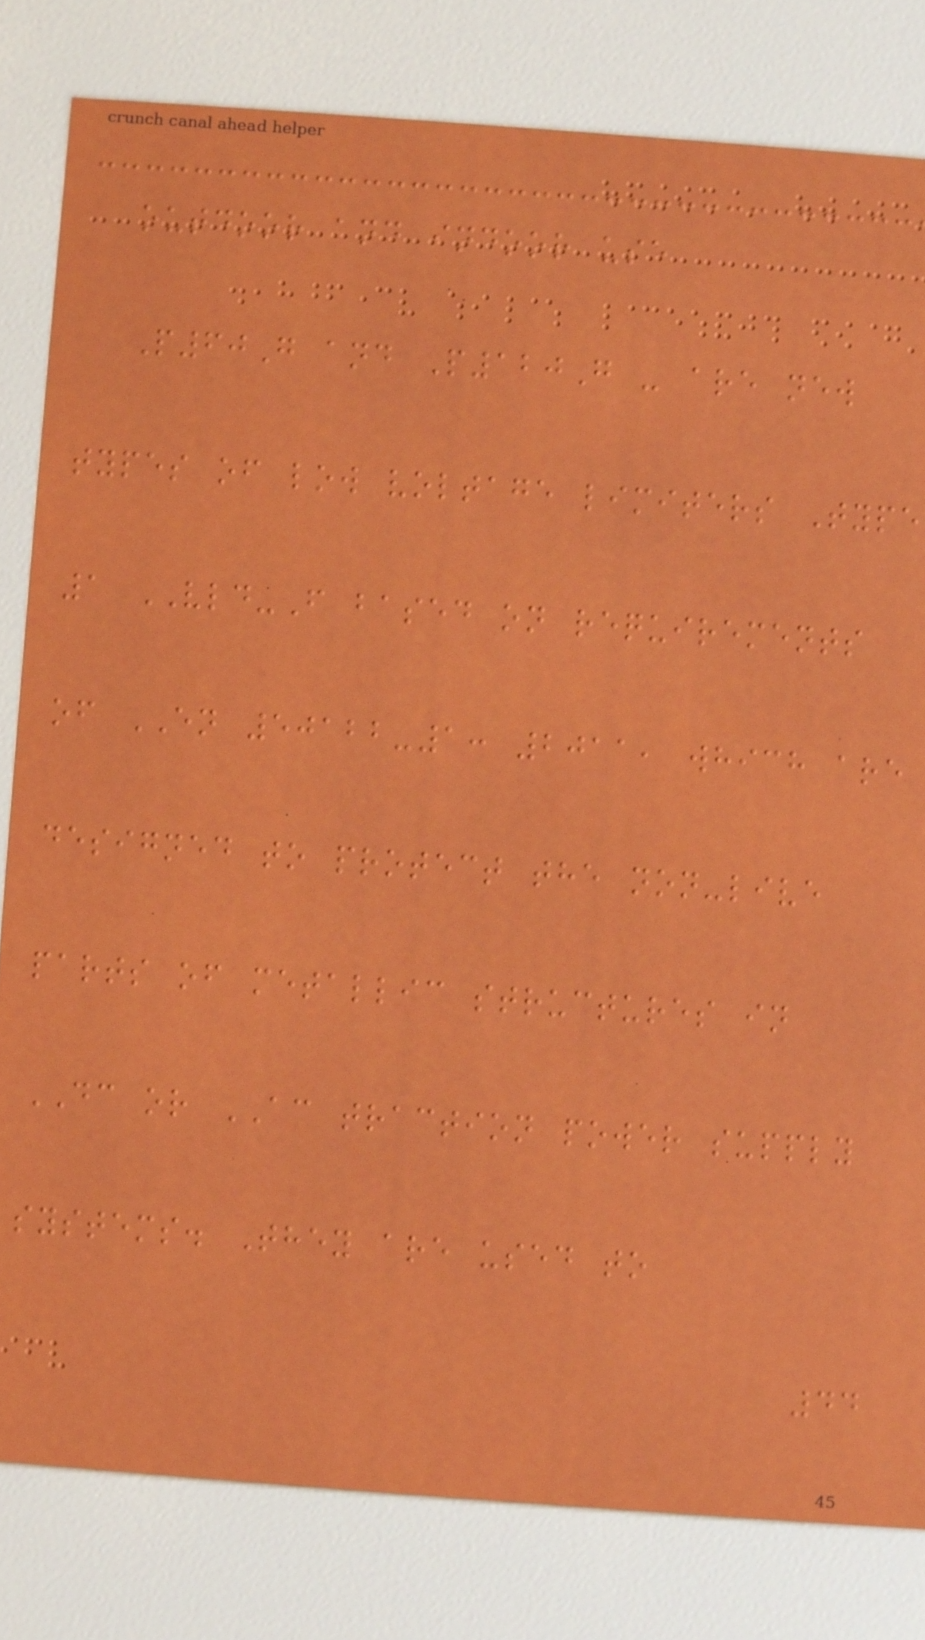outdoor and indoor use
P60G and P120G - are new
types of low voltage limiters Type
1 VLD-F based on requirements
of EN 50122-1: 2011, which are
designed to protect the non-live
parts of metallic structures in
DC or AC traction power supply
systems. They are used to
44
